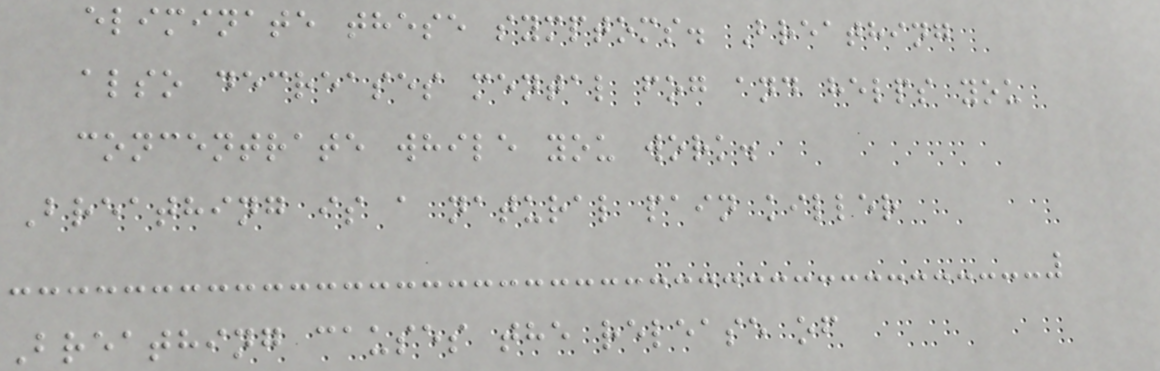eliminate these symptoms. Breathing
also decreases mental fog and helps you
concentrate while you work.
Breathing is a natural pain killer
Breathing causes the release of
